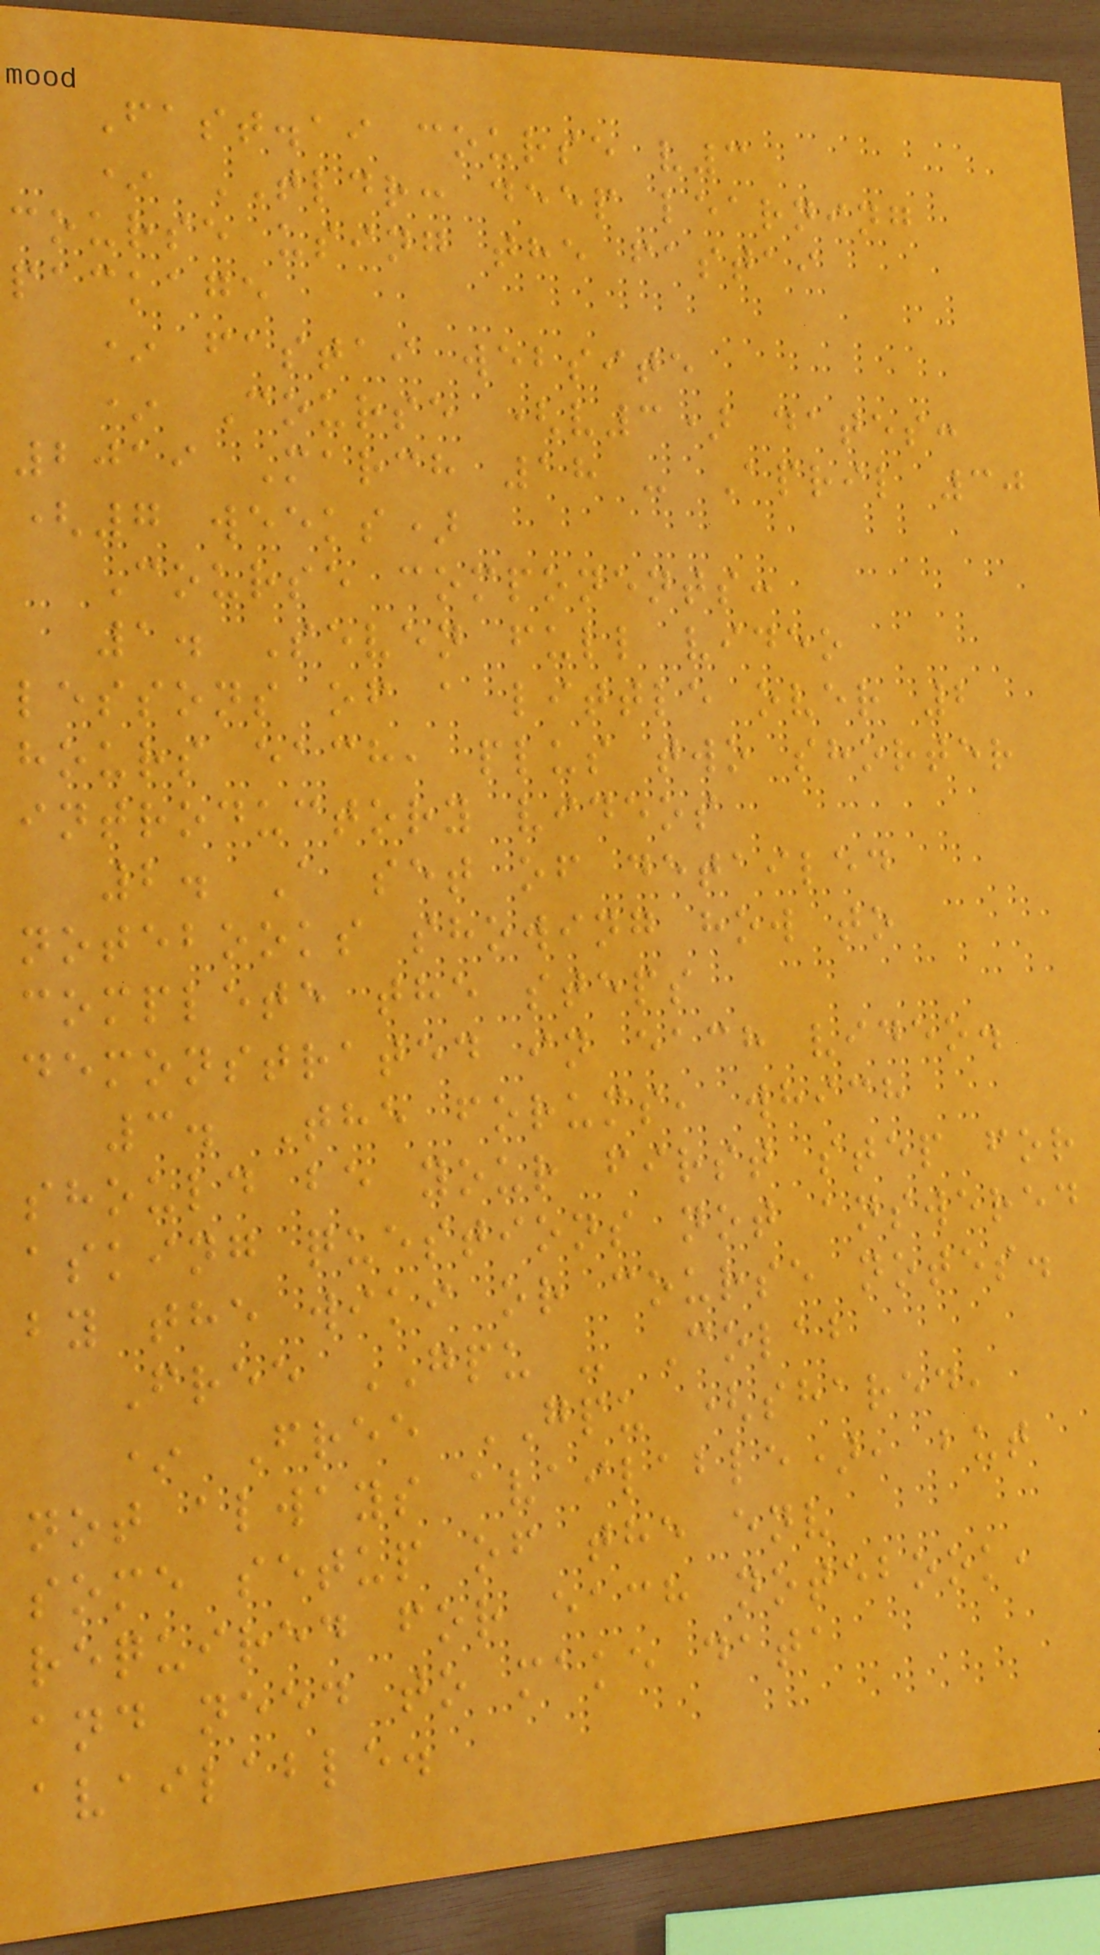Fast.ai course v3
* TLDR: deep learning
course using the fastai
package
* fastai website
* Course (v3) dates:
2019 March 18 - April 30
(7 weeks)
Course components:
1. Seven full video
lessons of a little over 2
hours each, plus two shorter
introductory videos
2. A set of detailed
notebooks showing how to
complete the steps
demonstrated in each video.
3. The forums, which
should be your first step for
asking questions not answered
by the wiki or course notes.
Free GPU - Colab
* Free GPU (shared,
not always available), but
some setup of the env
required for each notebook,
and need to make data
available.
